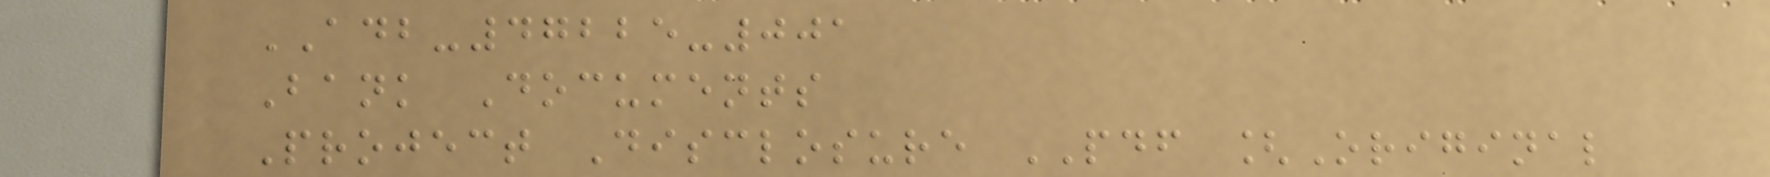ADB-47225-001
Bank Documents
Project Disclosure PDF [Original
